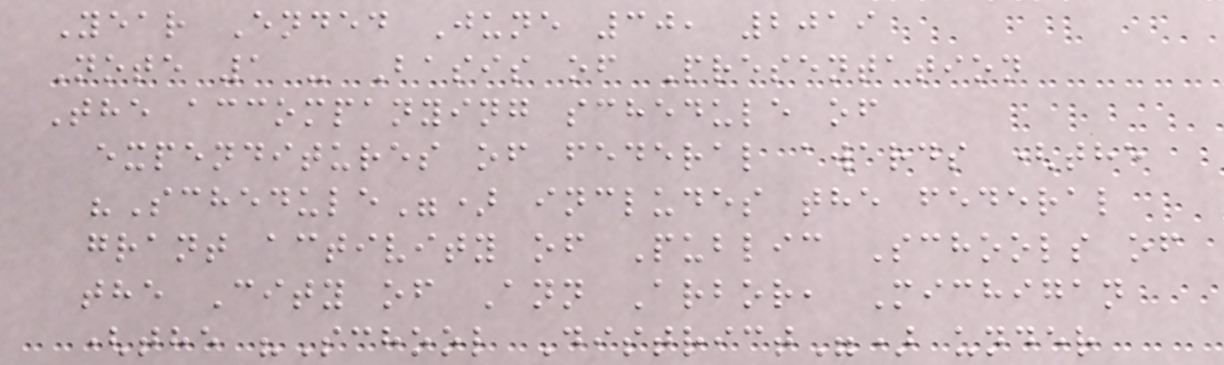Year Ended June 30, 2019
Note 1 - Basis of Presentation
The accompanying schedule of
expenditures of federal awards (the
"Schedule") includes the federal
grant activity of Public Schools of
the City of Ann Arbor, Michigan
(the "School District") under
